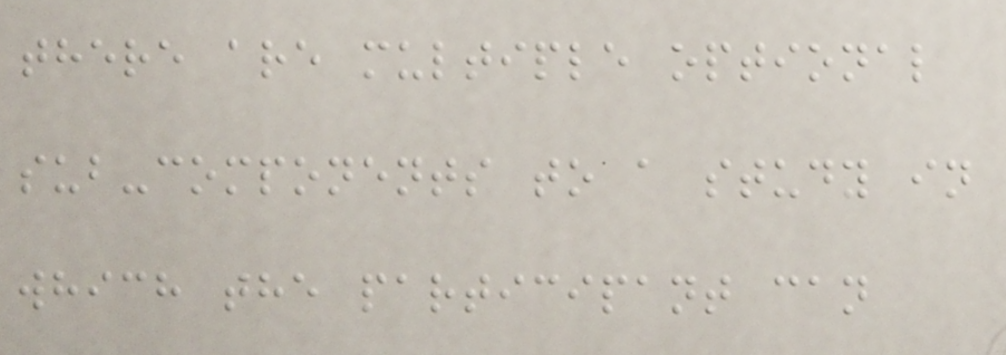there are multiple optional
sub-components to a study in
which the participant can
